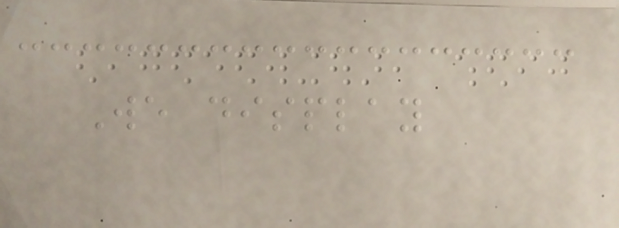We display
